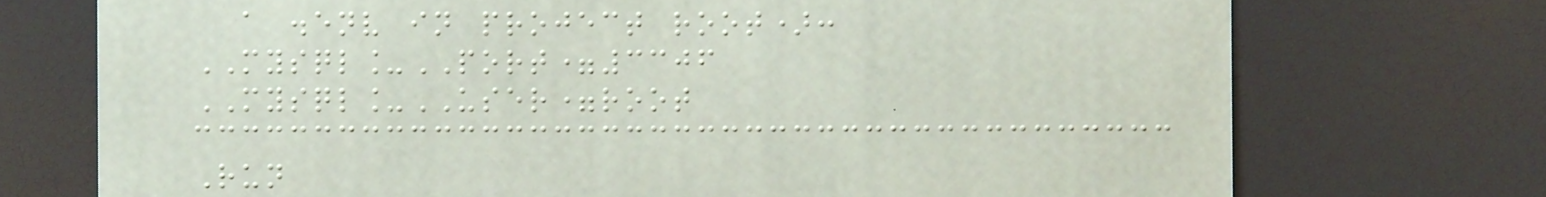a .env in project root):
MYSQL_PORT=3306
MYSQL_USER=root
Run
